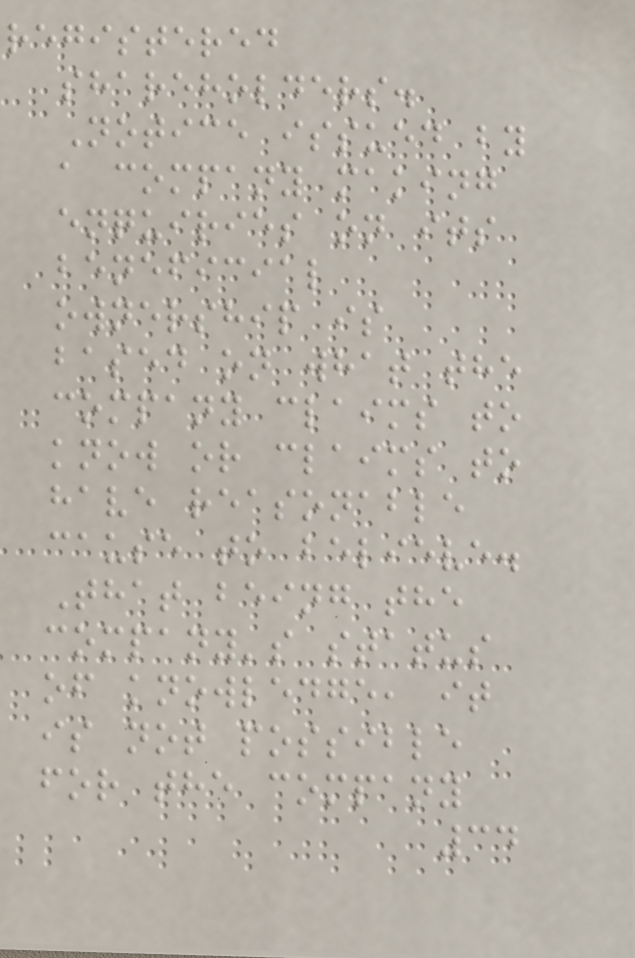registered
shareholders.
Notice issued by
a company making
enquiries on its
beneficial
ownership is
based on what the
company claims to
know or claims to
have reasonable
cause to believe.
That being the
company's status
of knowledge, it
is not possible
for the company
34
